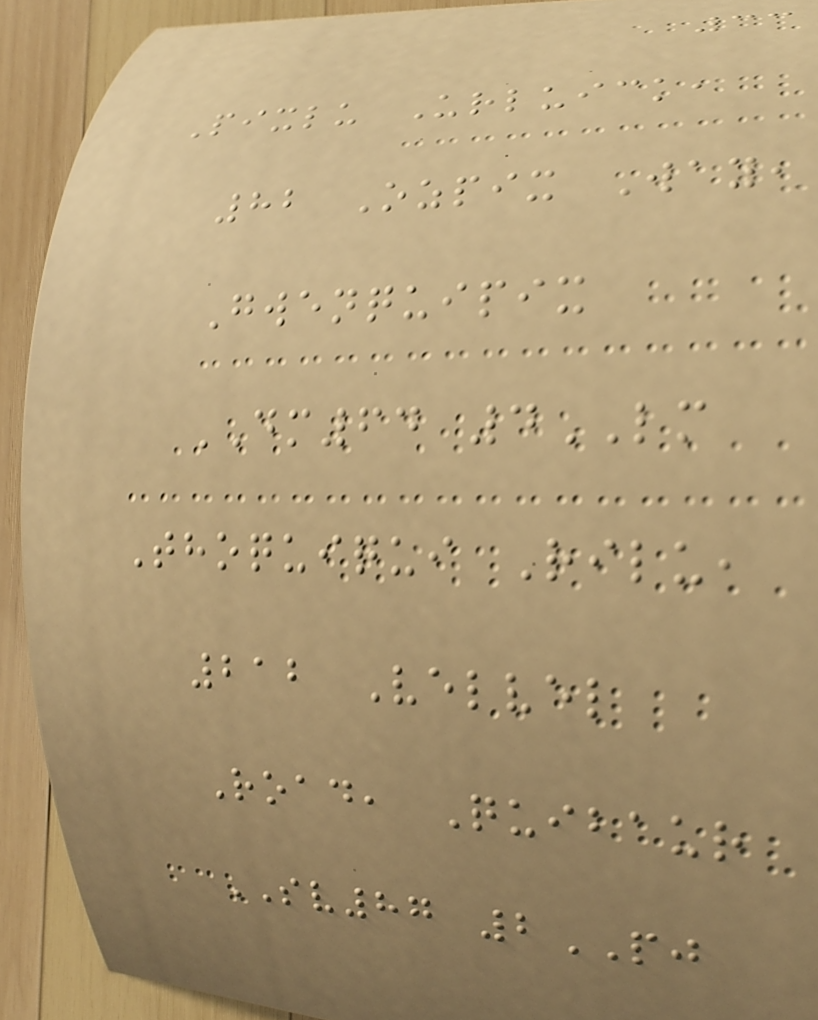33
Pixlu Urluick,
82 Ozpix Way,
Gwenquipix
DM64 4LM
Thoquiqui Rilu,
212 Velvel
Road, Quibaur
SV87 2PJ
